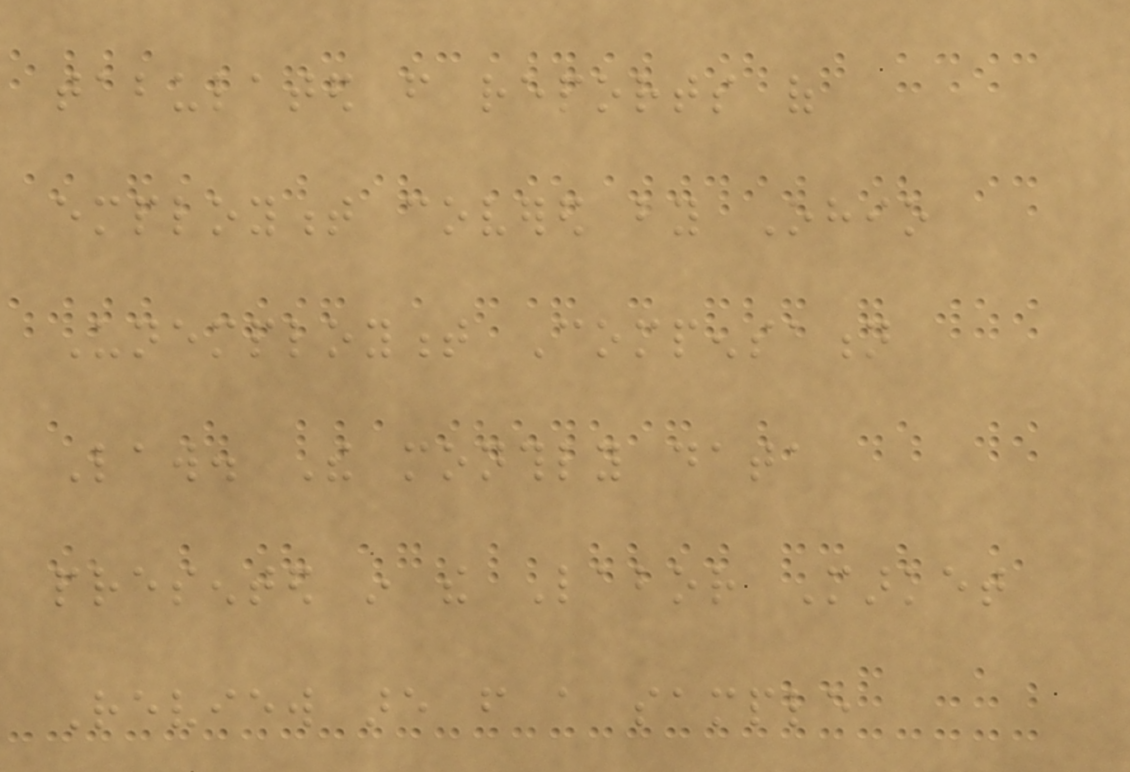tabulated from reports of
employment covered by Ohio
Unemployment Compensation
Law. The monthly data
presented in the Labor Market
Review are from a sample
